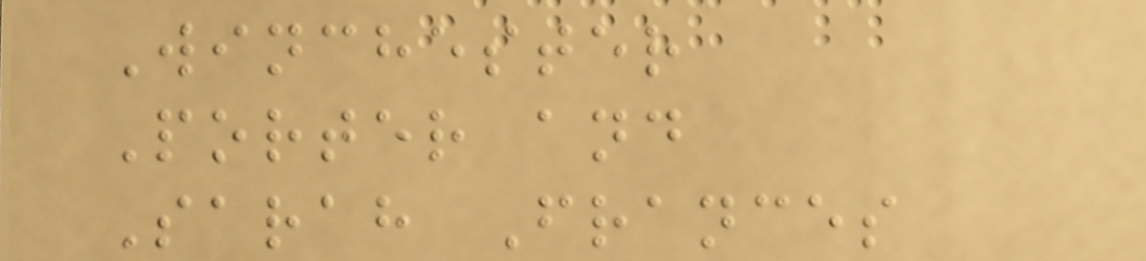Winchester
Porter and
Sarah Frances
